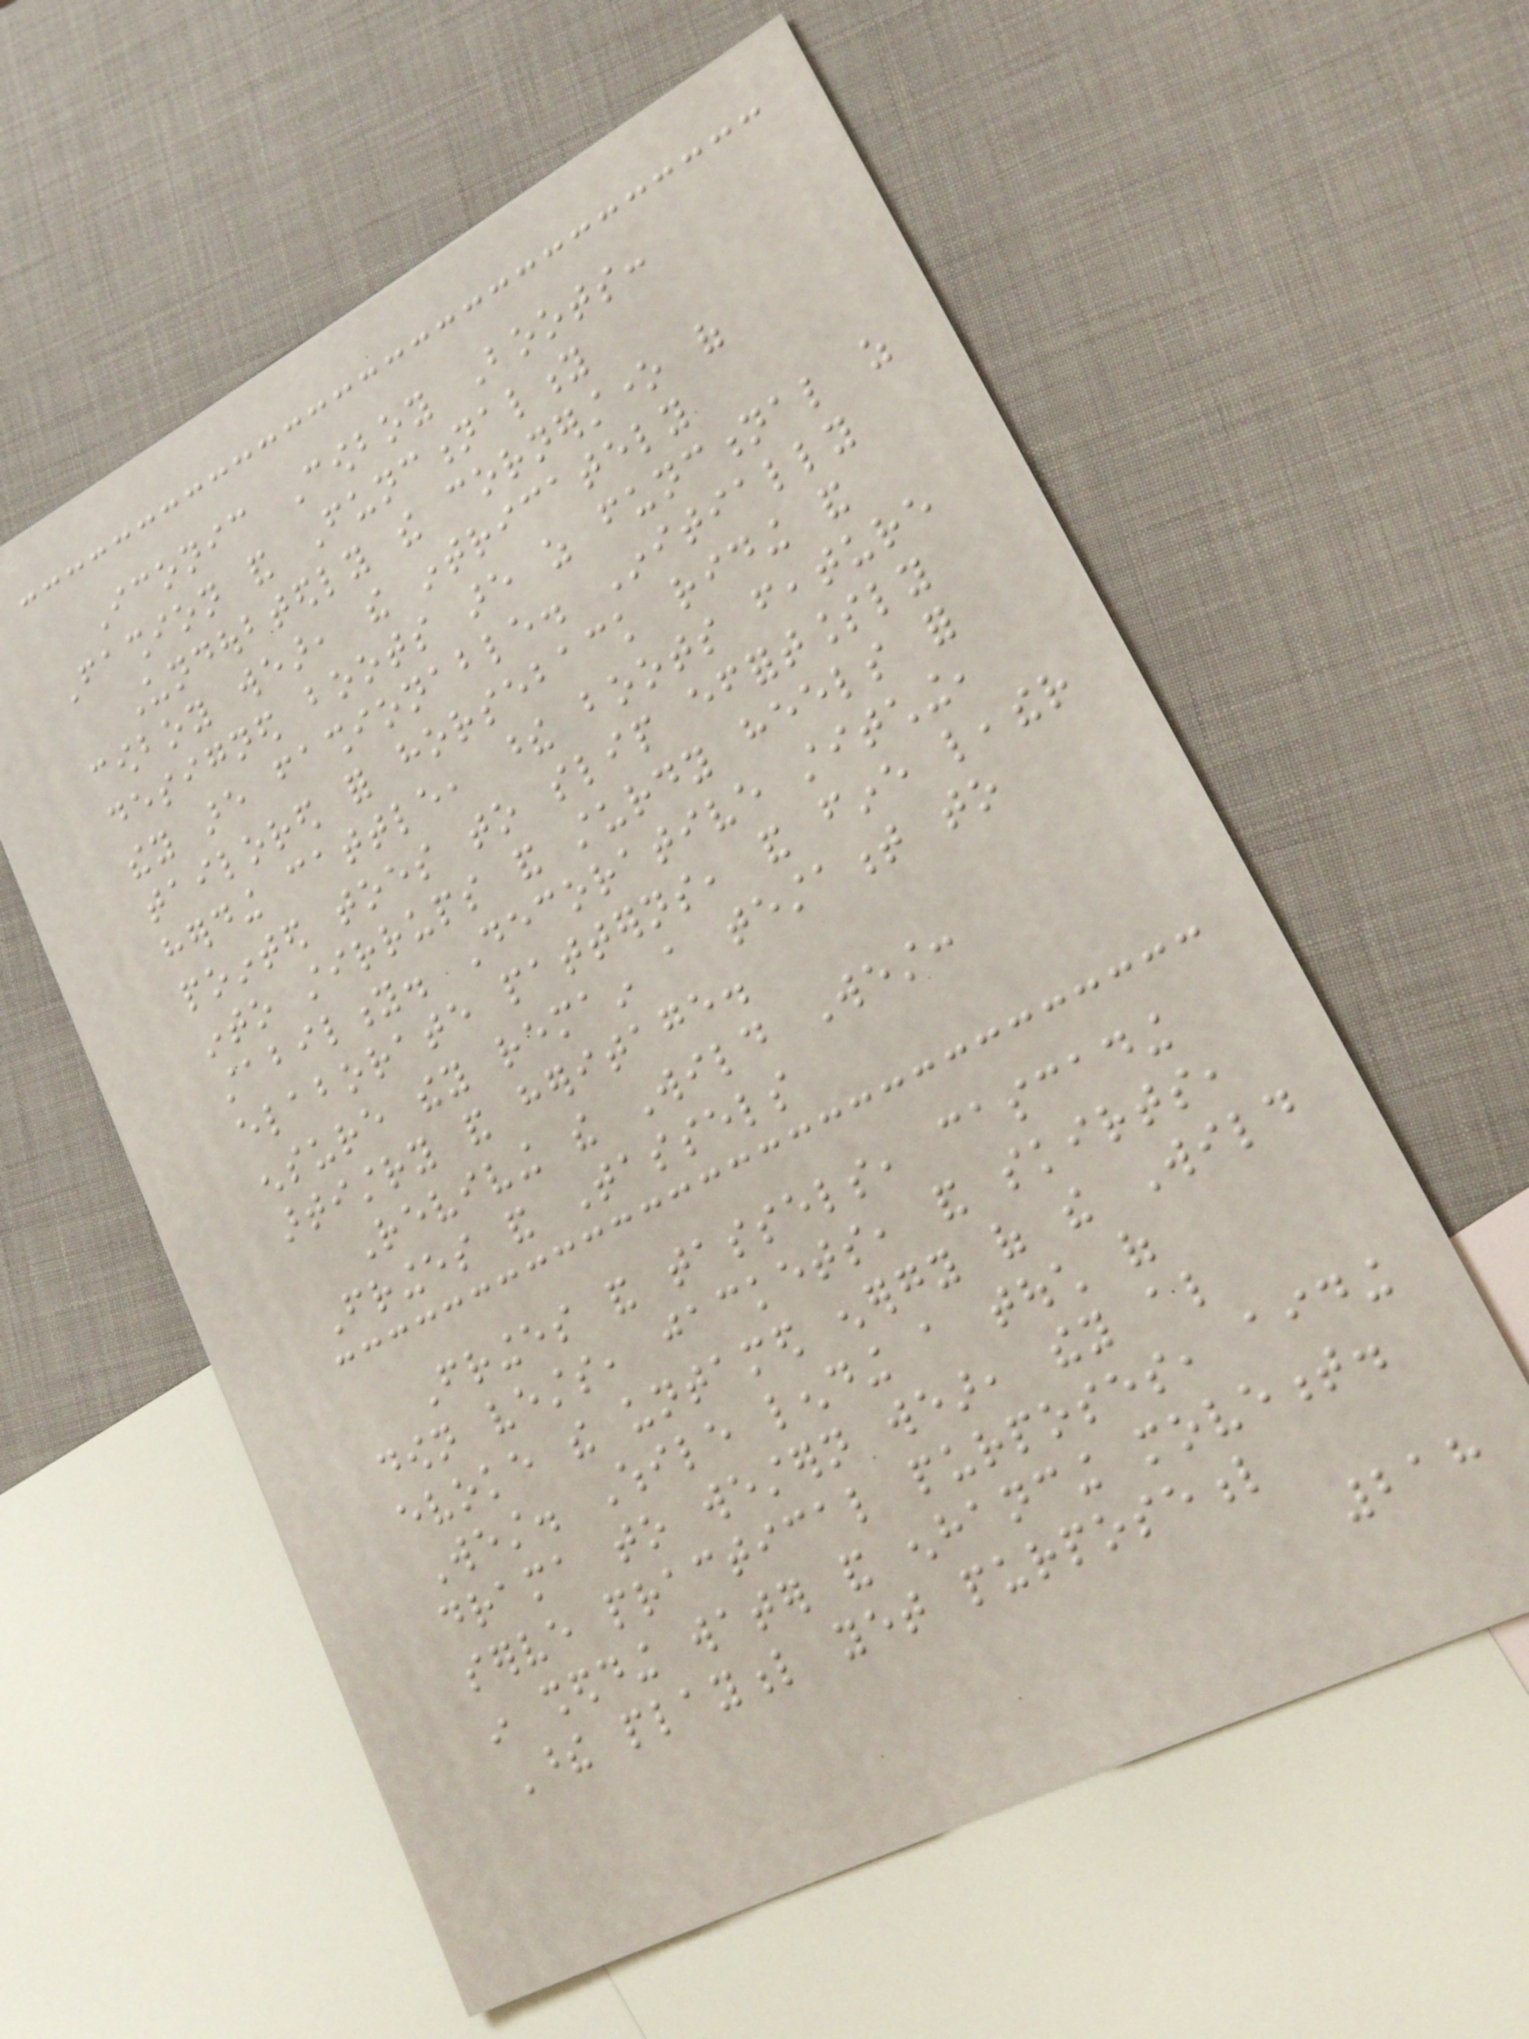Iconic Cowboy Boots:
Fashion and Functionality
Undoubtedly the cornerstone of
cowboy wear, the intricately
designed boots are as functional as
they are fashionable. Initially
tailored for horseback riding and
herding cattle, these boots feature
pointed toes to slip effortlessly
into stirrups and sturdy heels for
stability. Decorative stitching,
elaborate patterns, and fine leather
ensure they remain a testament to
artistry and heritage.
Reviving the Wild West:
Fringes and Tassels
Fringes and tassels, cascading
down vests, jackets, and skirts,
evoke the untamed energy of the Wild
West. While lending a touch of
drama to western wear, they also
serve practical purposes, aiding
in shedding water and enhancing movement.
These playful yet purposeful
218
